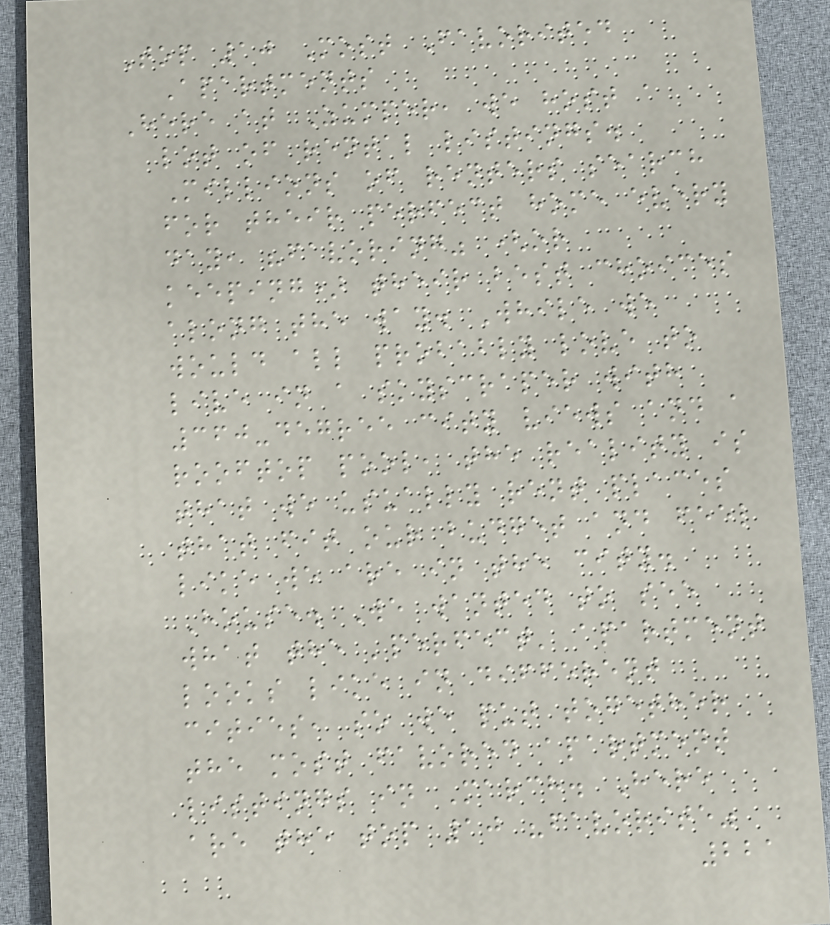Top 10 Most Favorited
Apartments
Here at Zumper, we host a
lot of rental listings.
Millions of renters search
for their perfect home every
day, "favoring" (or
keeping) their best choices
along the way. While we
would all probably love to
live in a skyscraper with
360-degree city views and a
rooftop pool, the reality is
that we usually rent places
that fit our budget and feel
like we are in the city.
House. We wanted to see
what the 'perfect' apartment
looks like in different
cities, so we put together
the most favored apartment
listings in March. Here
are the top 10 "favorite"
221
